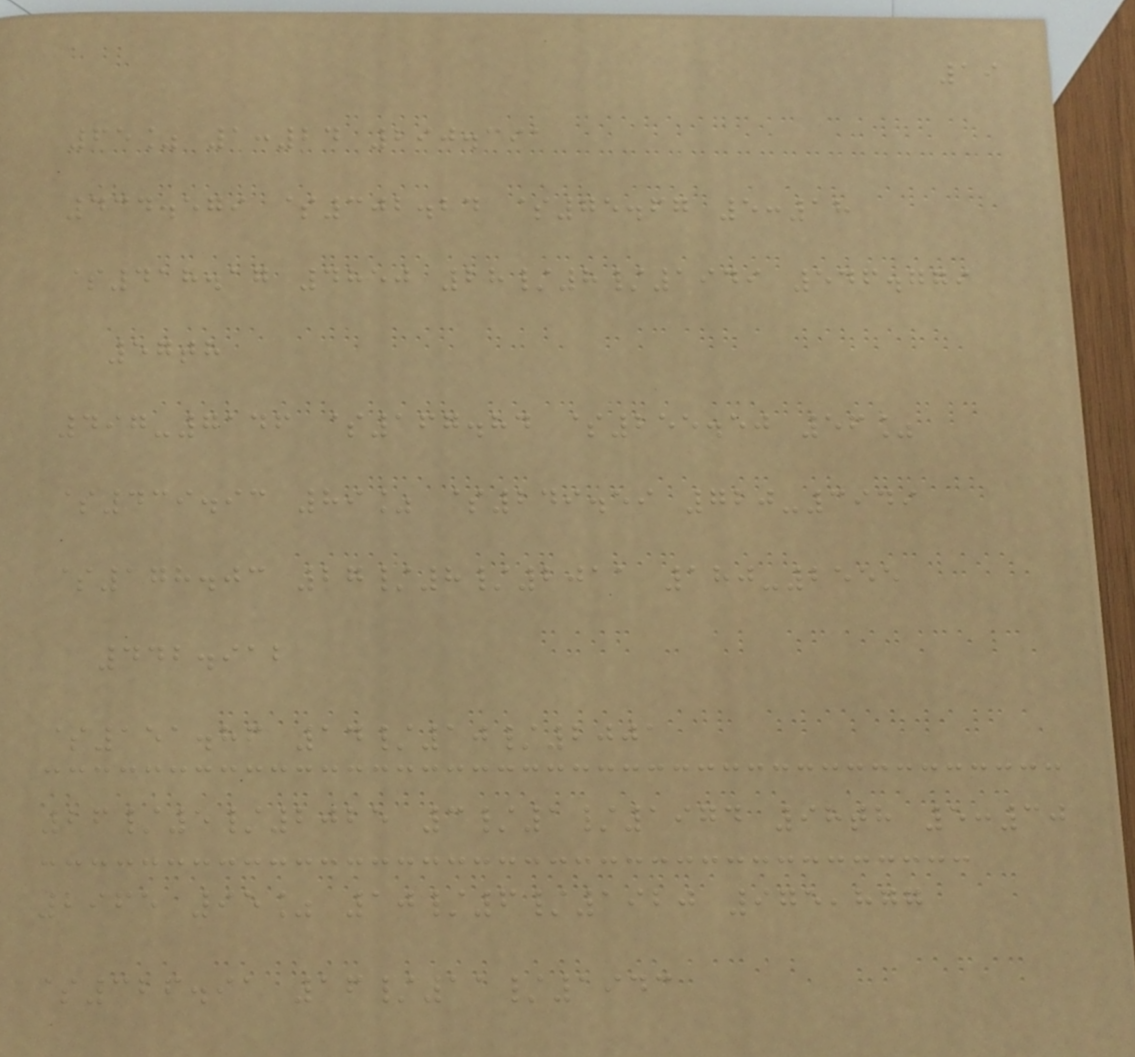19
65% 1:24 290.391
434.579 $302.24 $75.67 5:18
$418.17 4850 28/8/1949 546.779
57th
497-7146 $167.84 $255.50 56%
$439.93 89% $249.59 720-3949
$178.03 27/8/2011 180-2555
442.912
$151.86 14/10/2001
26/5/2025 3/1/1974 98th 5:30
2965 95% 10/6/1920 975,877
$326.91 16/11/1943
